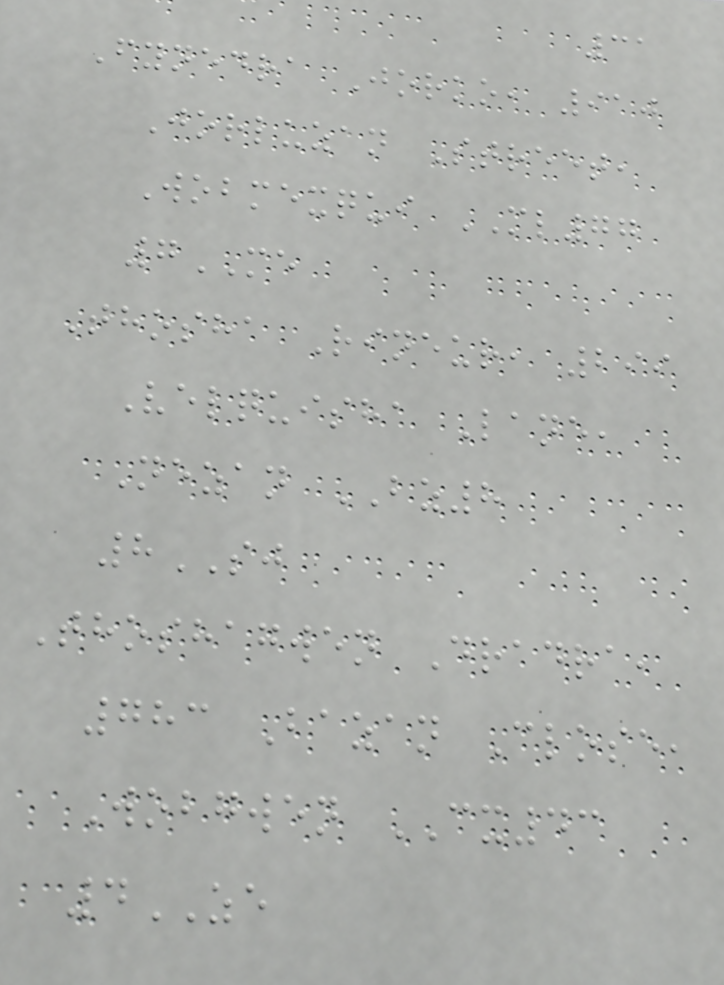31
Fynedra Jorko, 910
Jorluzan Street,
Wobmexqui ML77
7ME
Thosha Rineur, 299
Velquisha Lane,
Nezan BZ8
8SJ
Thoshagwen Dradra,
783 Bazan Close,
Wobgwen CX43
4ZE
